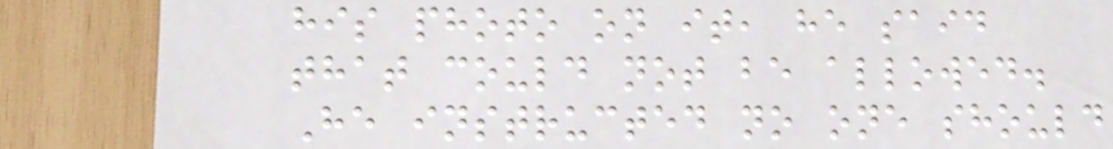his photo on it, he said
that could not be allowed.
He instructed no one should
